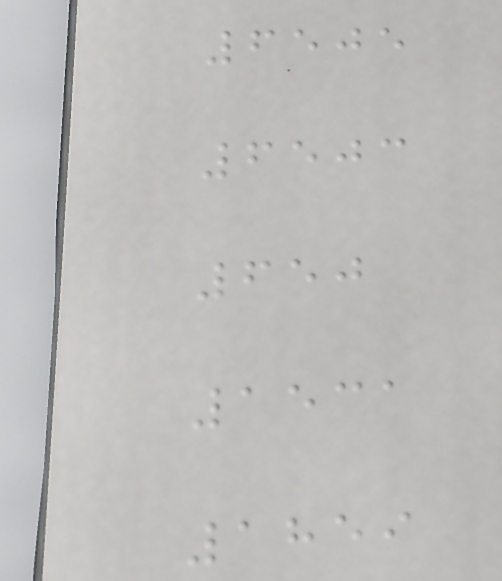6505
6503
650
1531
1859
